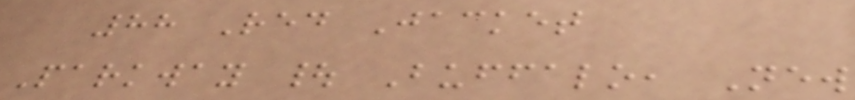88 Red Jacket
Parkway | Buffalo, New
